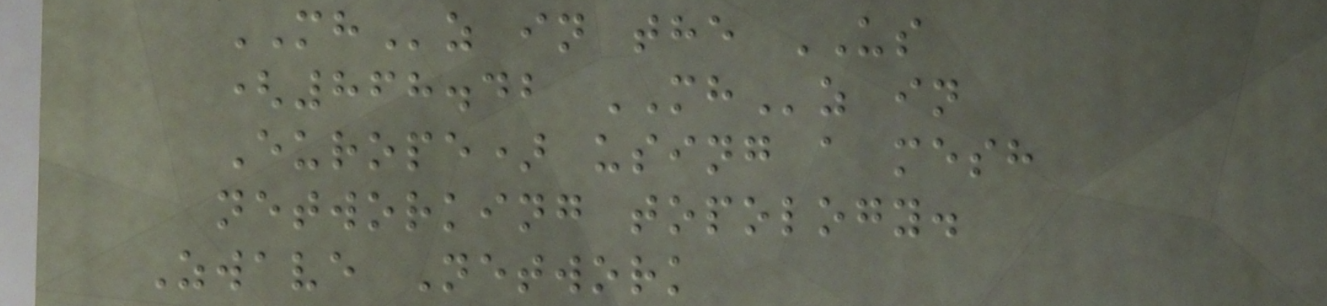MHz in the US
(868.42 MHz in
Europe) using a mesh
networking topology.
Zwave Network
